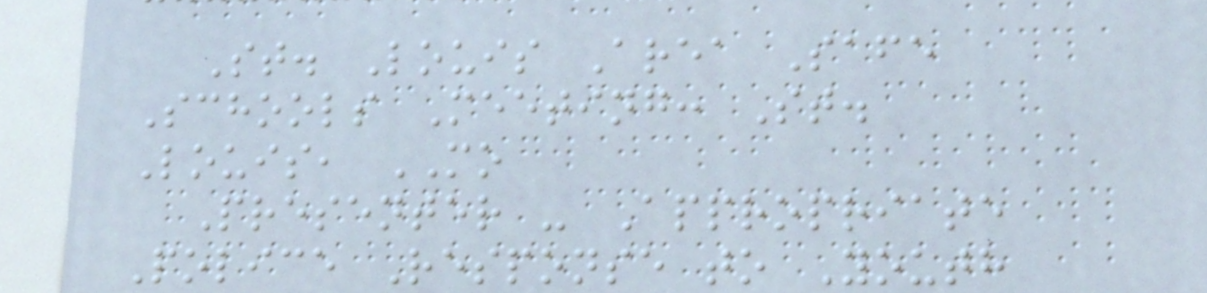St. Louis Area Safe
Schools Meeting: St.
Louis, MO
Presenter - Appropriate
Police Response to Youth
